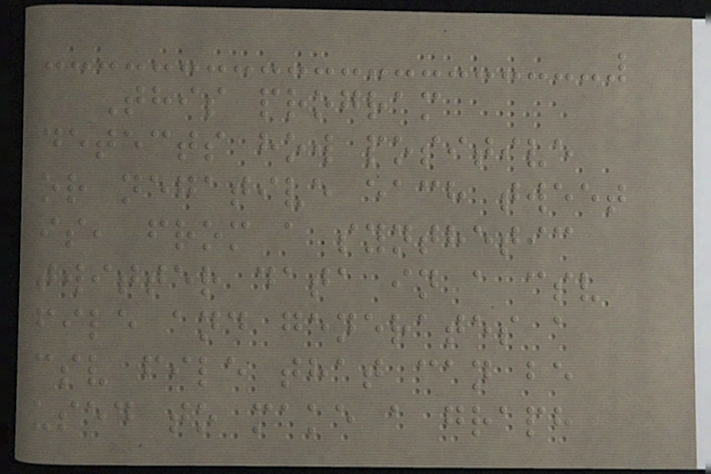This program
detects how positive
or negative each tweet
is, from a synthetic
twitter data in a csv
file and generates a
csv file that can be
used to make a graph
